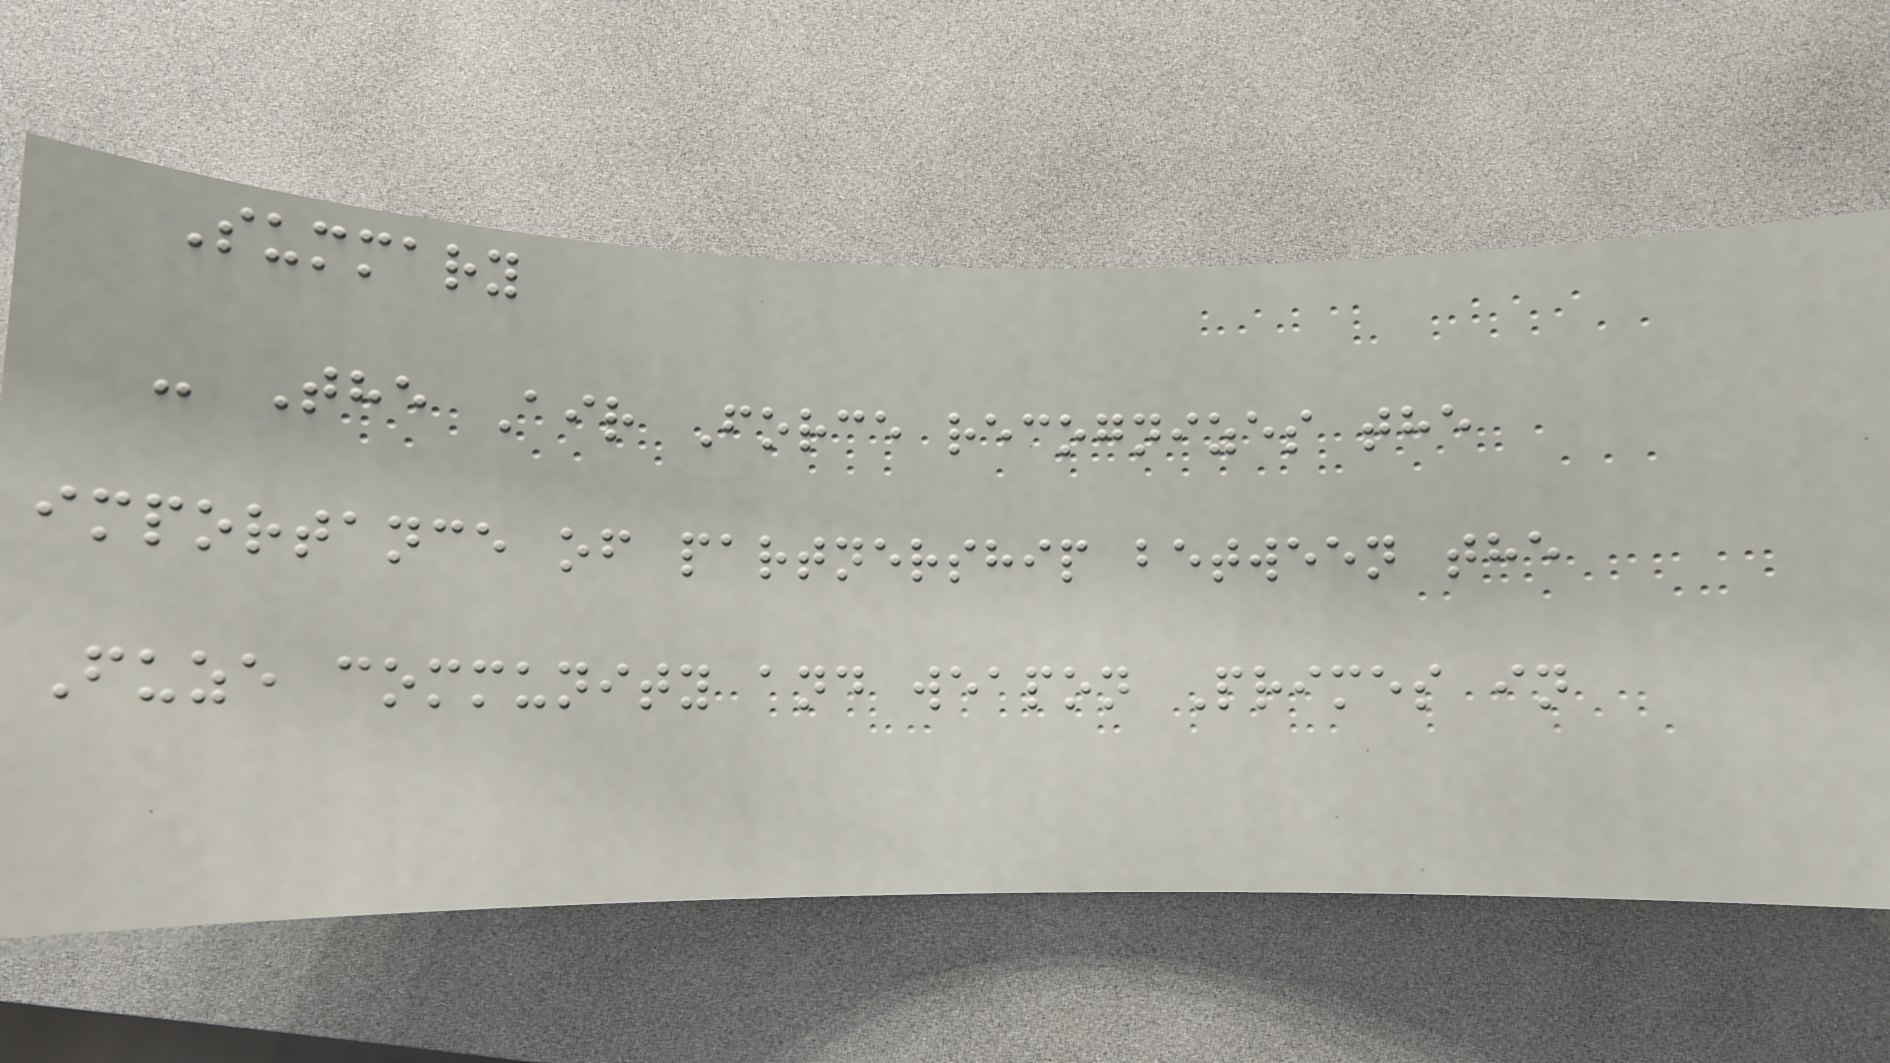Summary
- The Air Force recognizes the
importance of partnership between the
Fuze community and weapon Primes in
